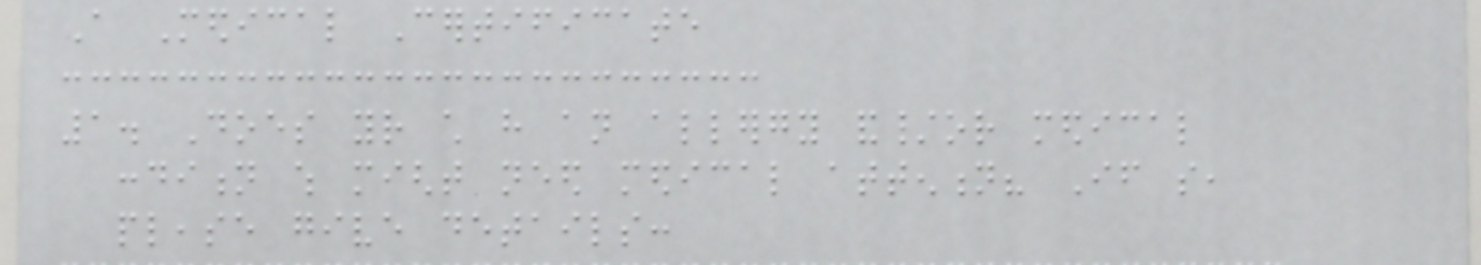A Medical Certificate
1. Does your child have an allergy and/or medical
condition which might need medical attention? If so,
please give details:
